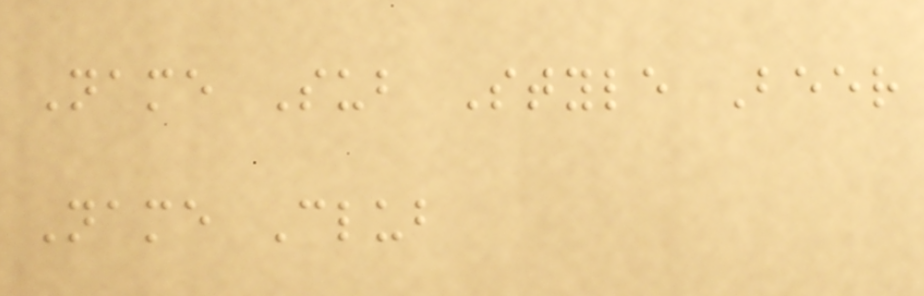Name Sub Style Beer
Name Club
